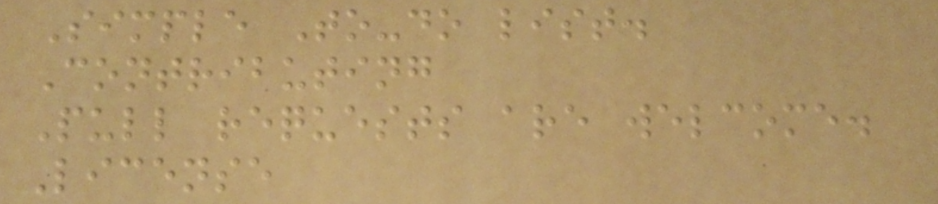Simple To-do list.
Contributing
Pull requests are welcome.
License
